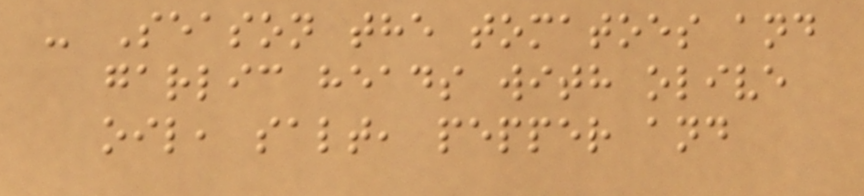- Season the tomatoes and
garlic heads with olive
oil, salt, pepper and
